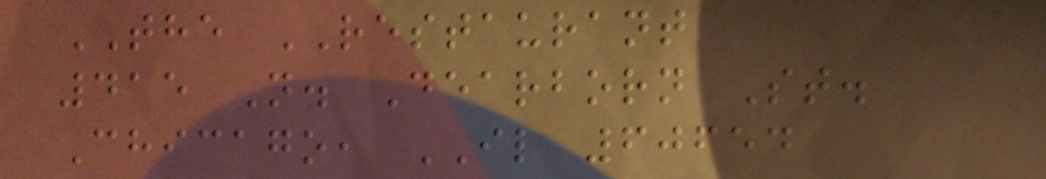THE RESTAURANT
415 N. Dearborn St.
Chicago, IL 60654
